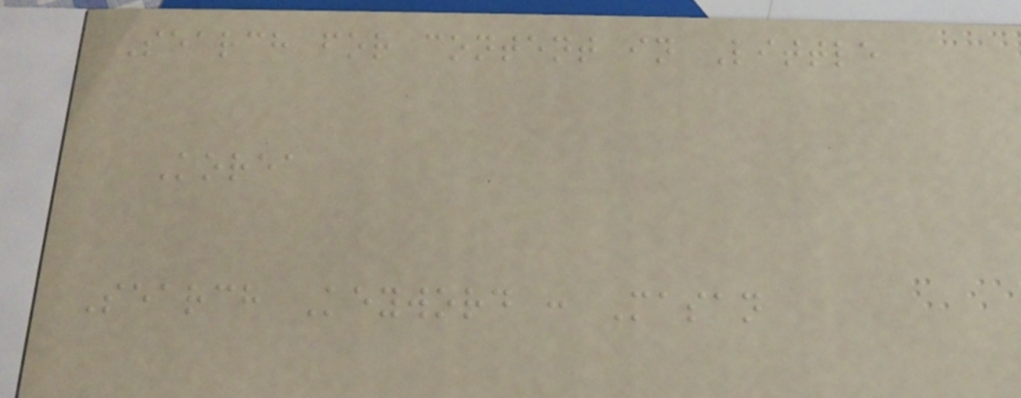Search for content in Little
Korea
Search Keyword : Masan
